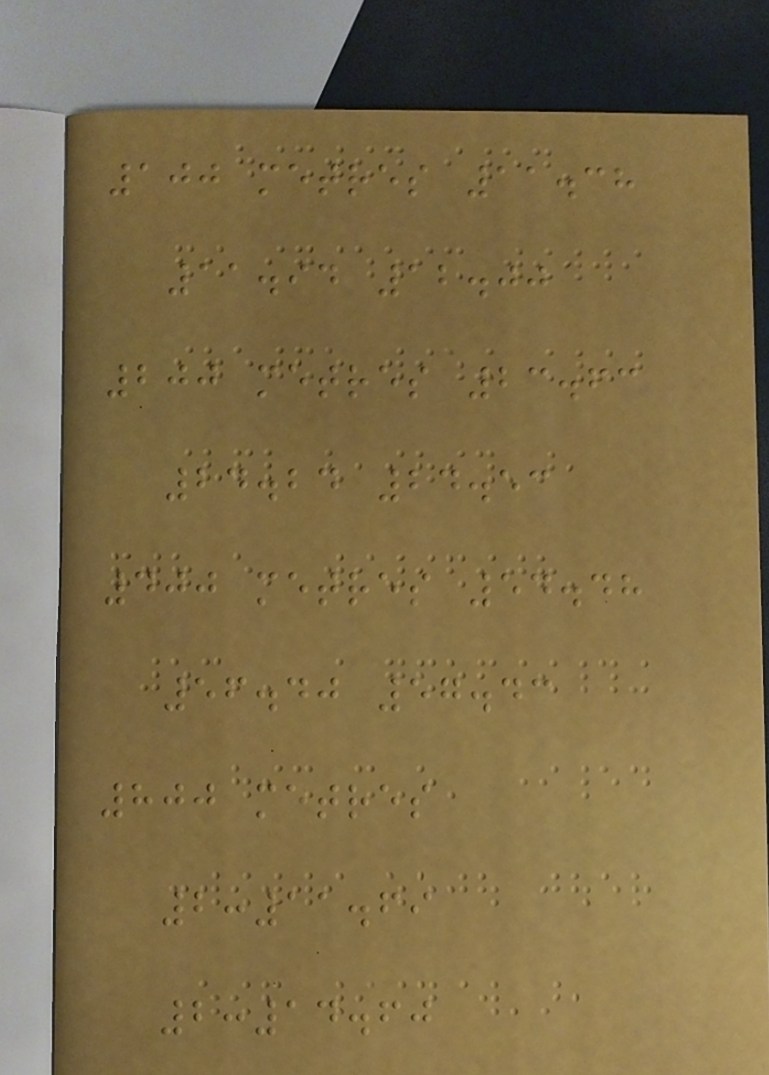100 metres 11.38
11.94 12.00
200 metres 23.63
24.24 24.53
400 metres 54.48
56.40 57.43
800 metres
2:11.69
2:14.60
